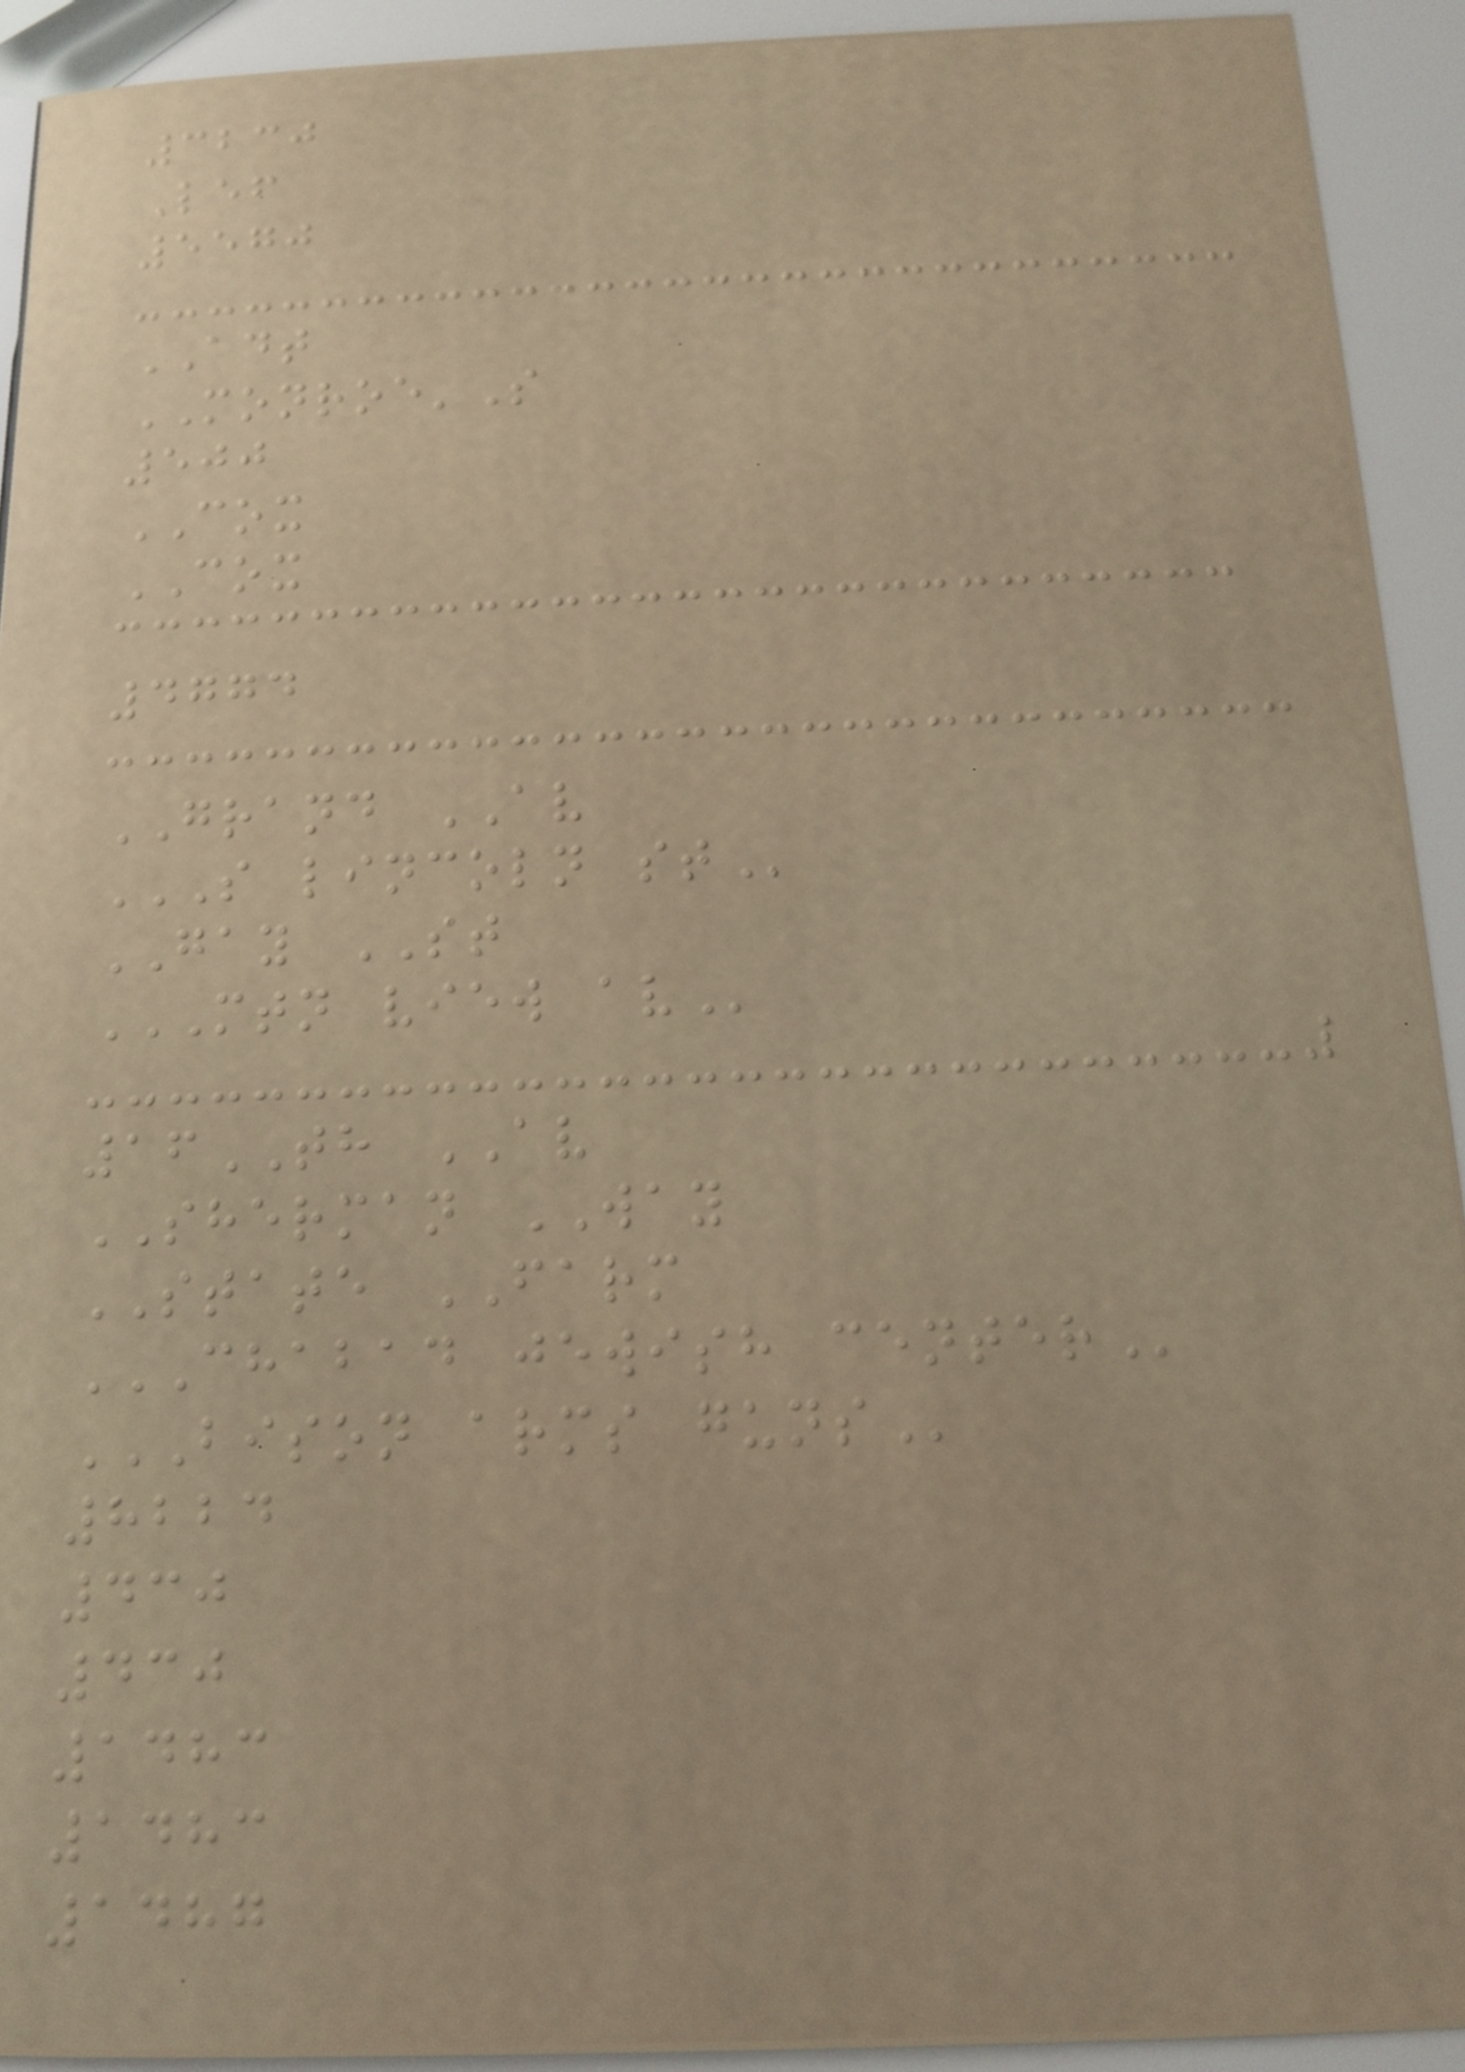3230
Lef
5570
ADT
MONROE'S
500
COX
COX
4774
GRAND AV
S LINCOLN ST
GAY ST
MTN VIEW AV
16TH AV
SHERMAN WAY
STATE FARM
CHABAD JEWISH CENTER
BISON ARMS GUNS
8224
430
430
1483
1483
1487
